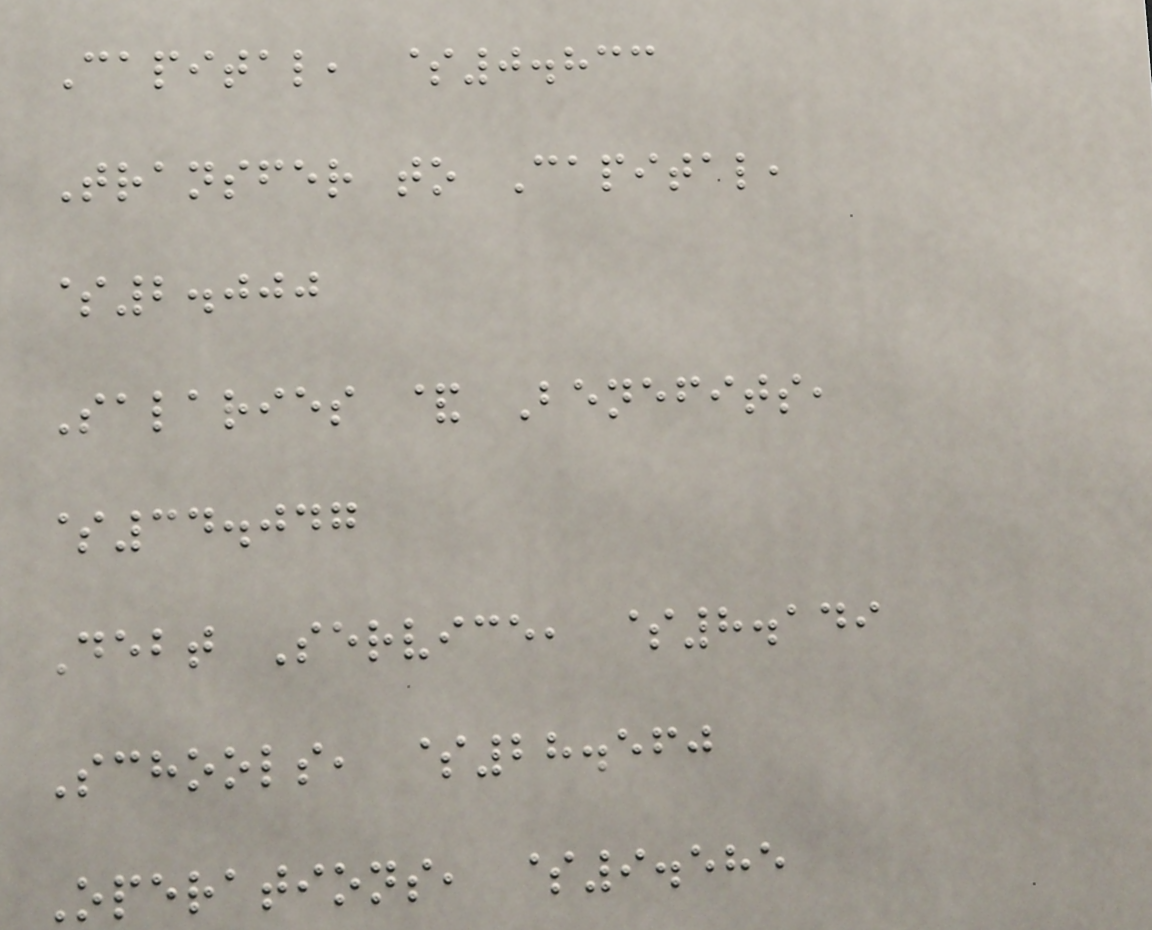Capital, $0.833
Transfer to Capital,
$2.000
Salaries & Benefits,
$34.047
Debt Service, $8.149
Schools, $28.560
Operations, $9.585
